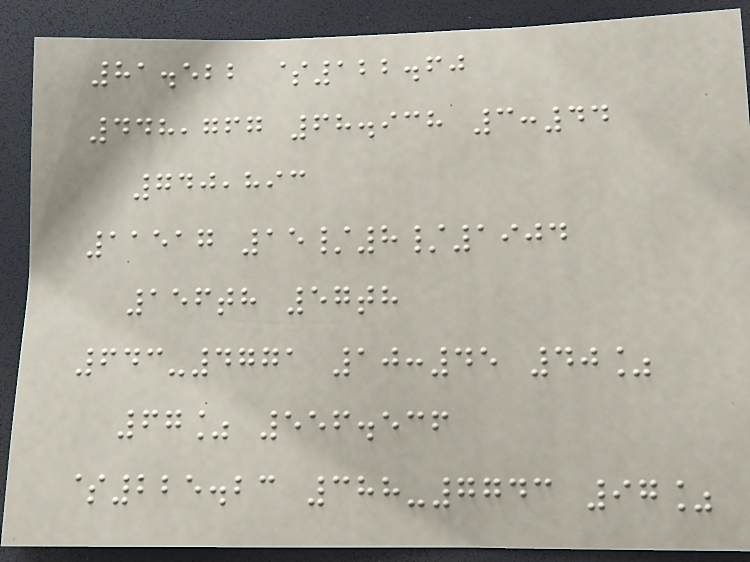81.522 $122.60
448,767 68.938 3:44
740,893
11517 15/8/1904
156th 57th
643-4771 10:45 40%
67% 556.536
$225.23 388-7743 97%
